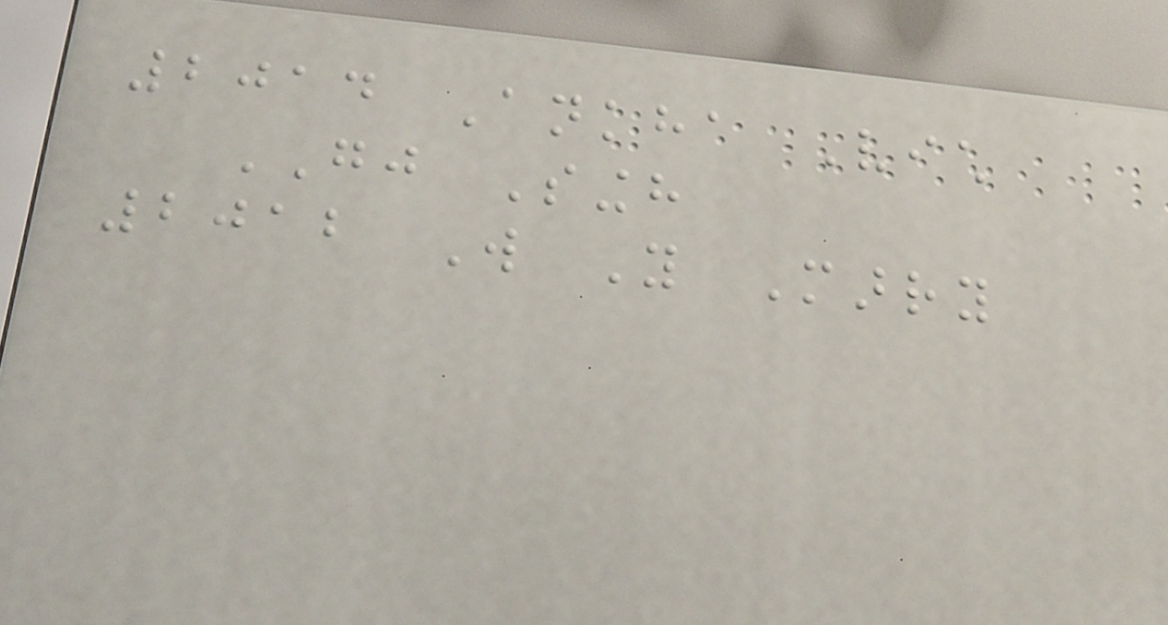2014 Ankha Vich
GJ Singh
2012 Will You Marry
